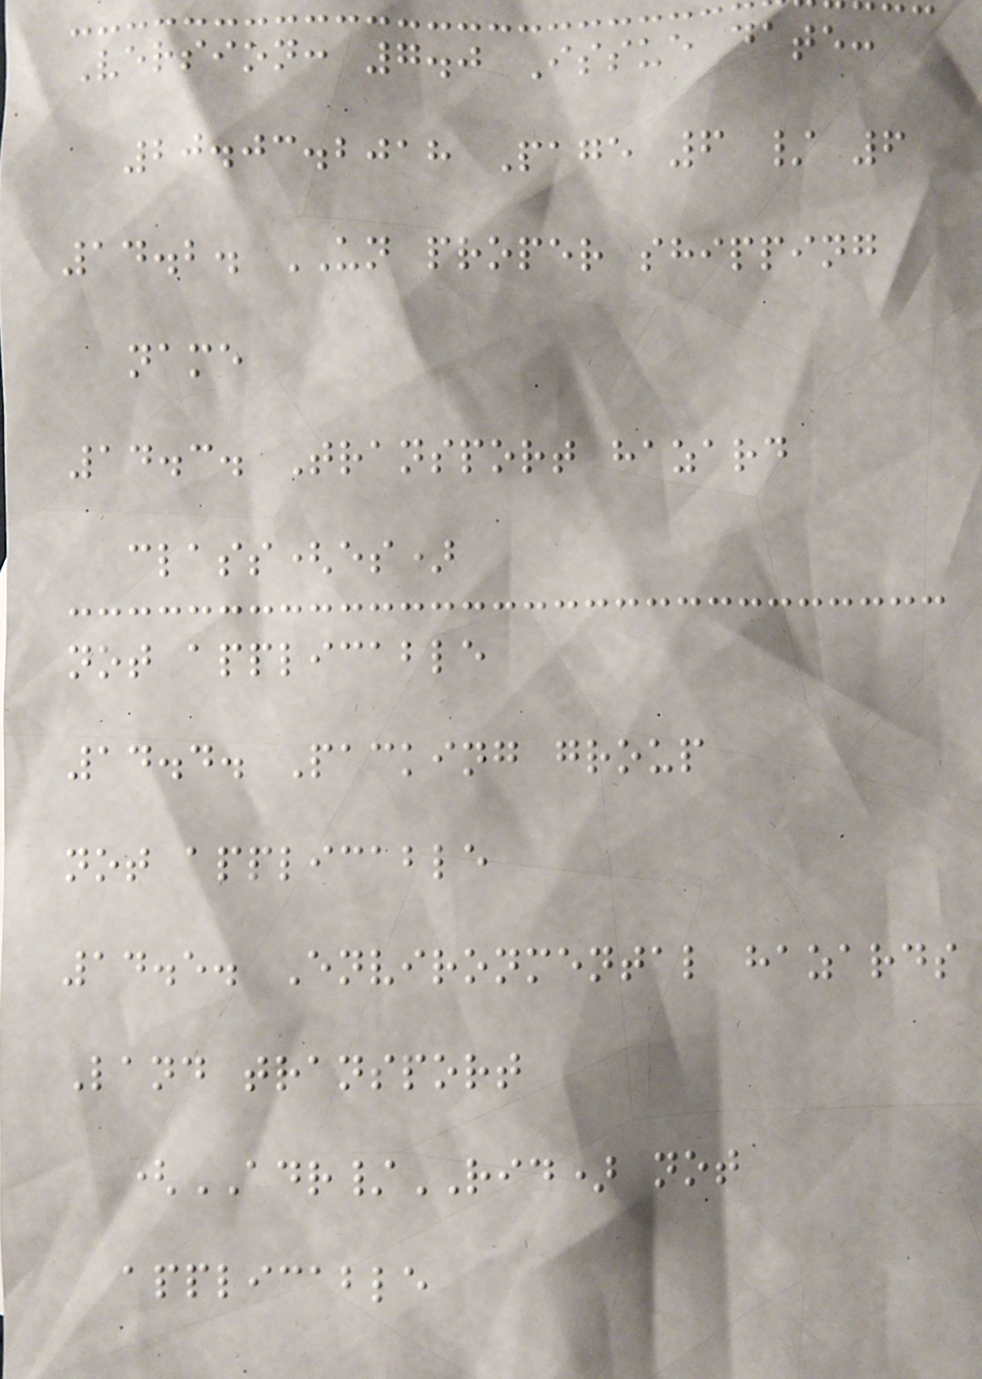Version: 7.0 Issue date:
20.03.2018 Page 6 / 6
14.2. UN proper shipping
name
14.3. Transport hazard
class(es)
not applicable
14.4. Packing group
not applicable
14.5. Environmental hazards
Land transport
(ADR/RID) not
applicable
